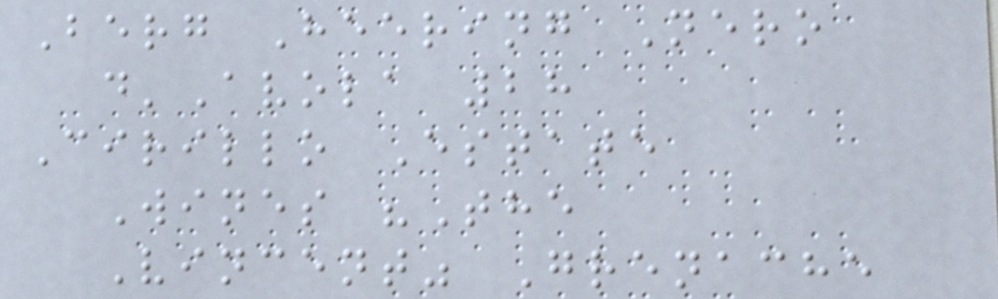Berg Heering Nero
d'Avola 28
Cirillo Estate
Wines "The
Vincent" Grenache
